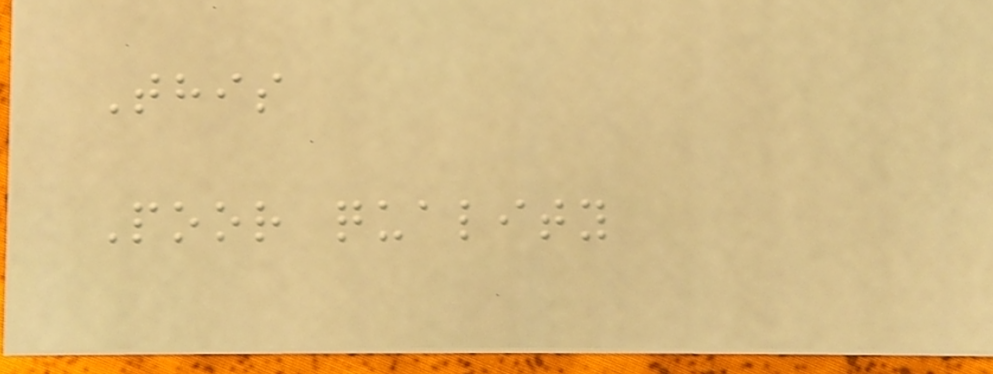This
Poor quality
